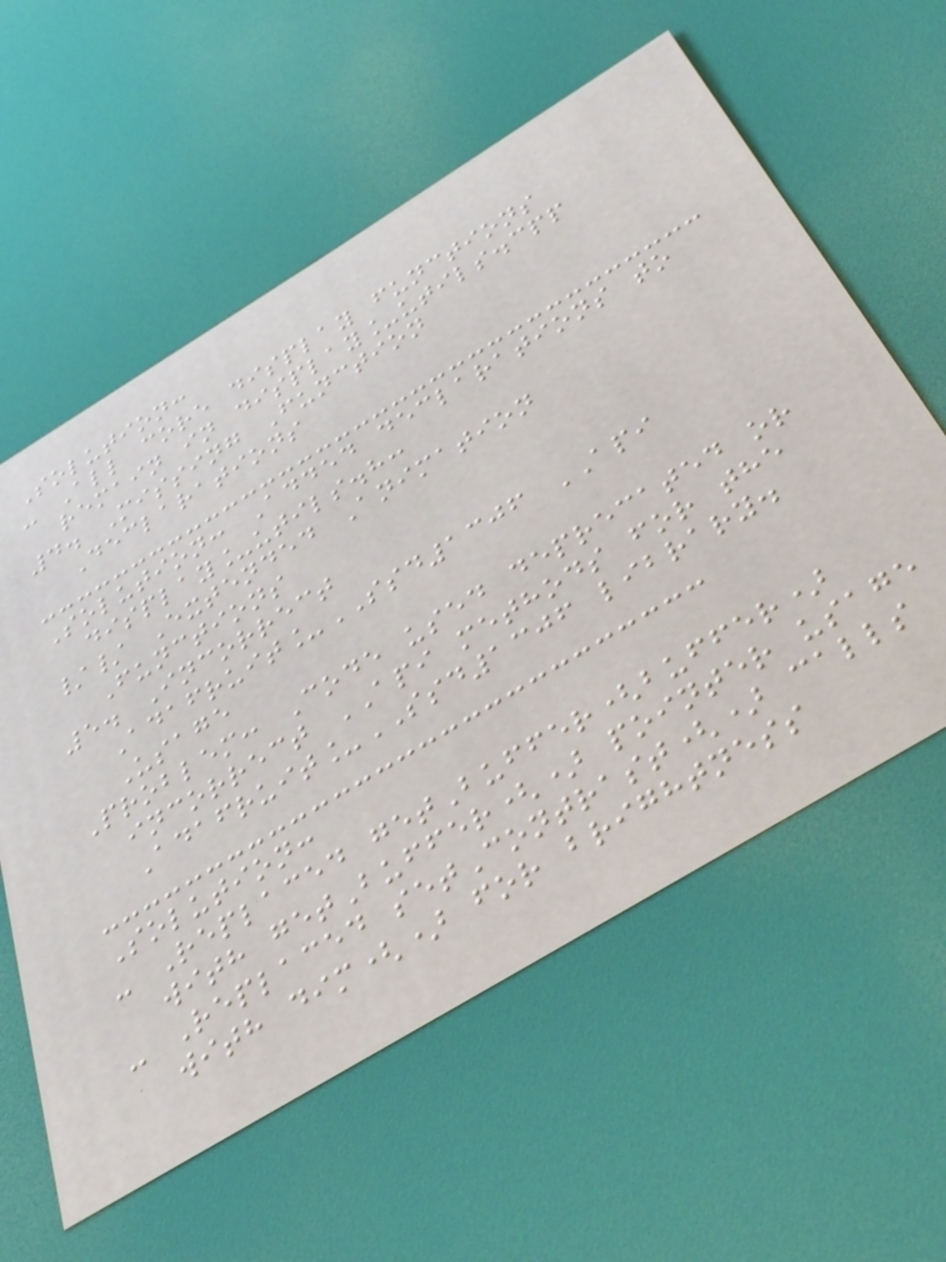Solution:
- All core display functions
remain in display_utils.cpp
4. Missing Function
Declarations
Solution: Added declarations to
display_utils.h:
// Extended Animation
Functions
5. Incorrect
Adafruit_SSD1306 API
Usage
Problem: Code used deprecated or
incorrect API methods for the
Adafruit_SSD1306 library.
Solution:
- Replaced getBuffer(buffer)
with getBuffer() pointer usage
- Replaced setContrast() calls
with dim() for brightness
